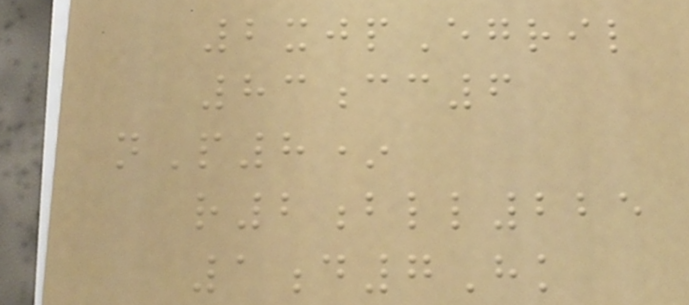2xjpEgril
83cc6
nP8*
r2bll225
1d7Hk
